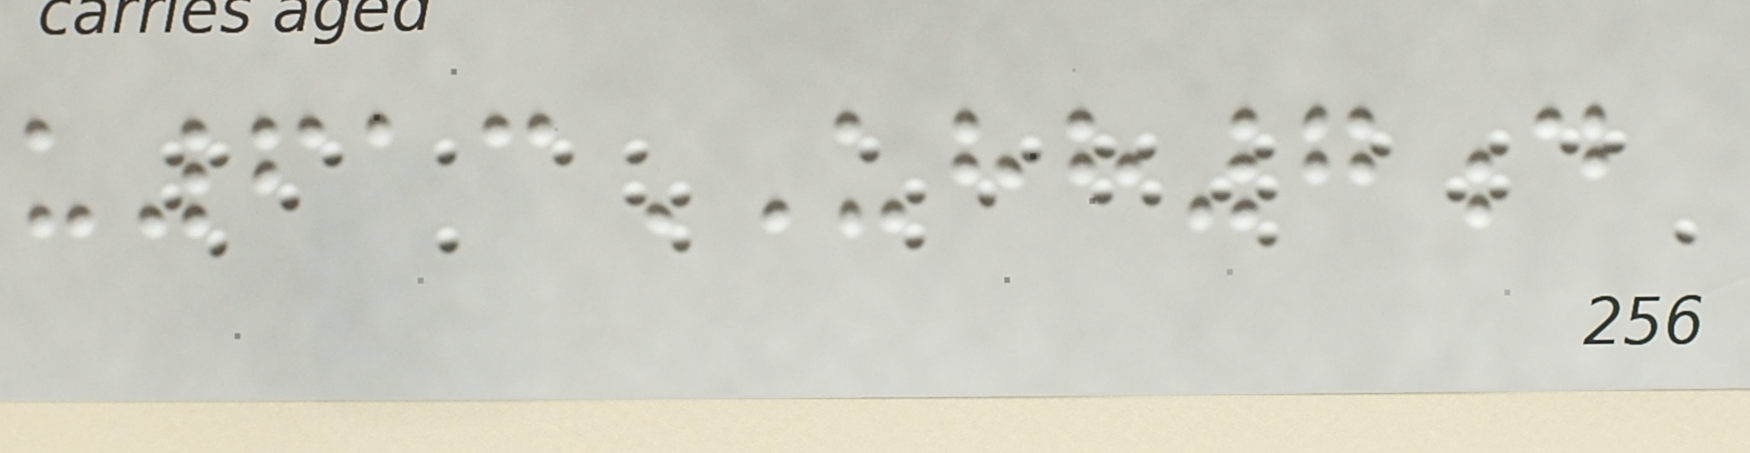u613UHH7d
